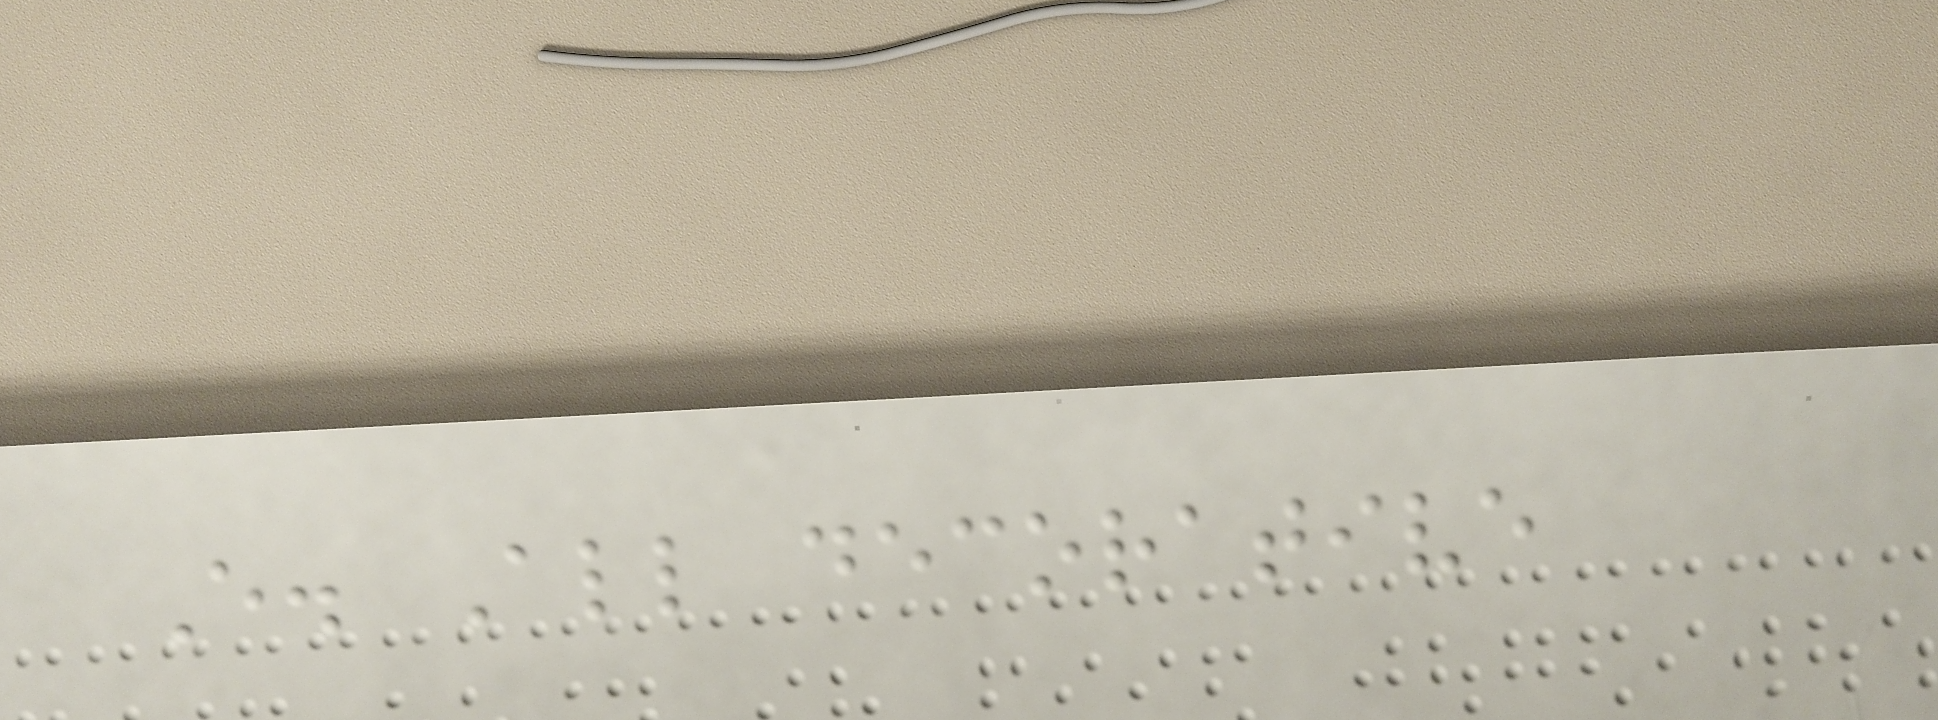E. All decorative
